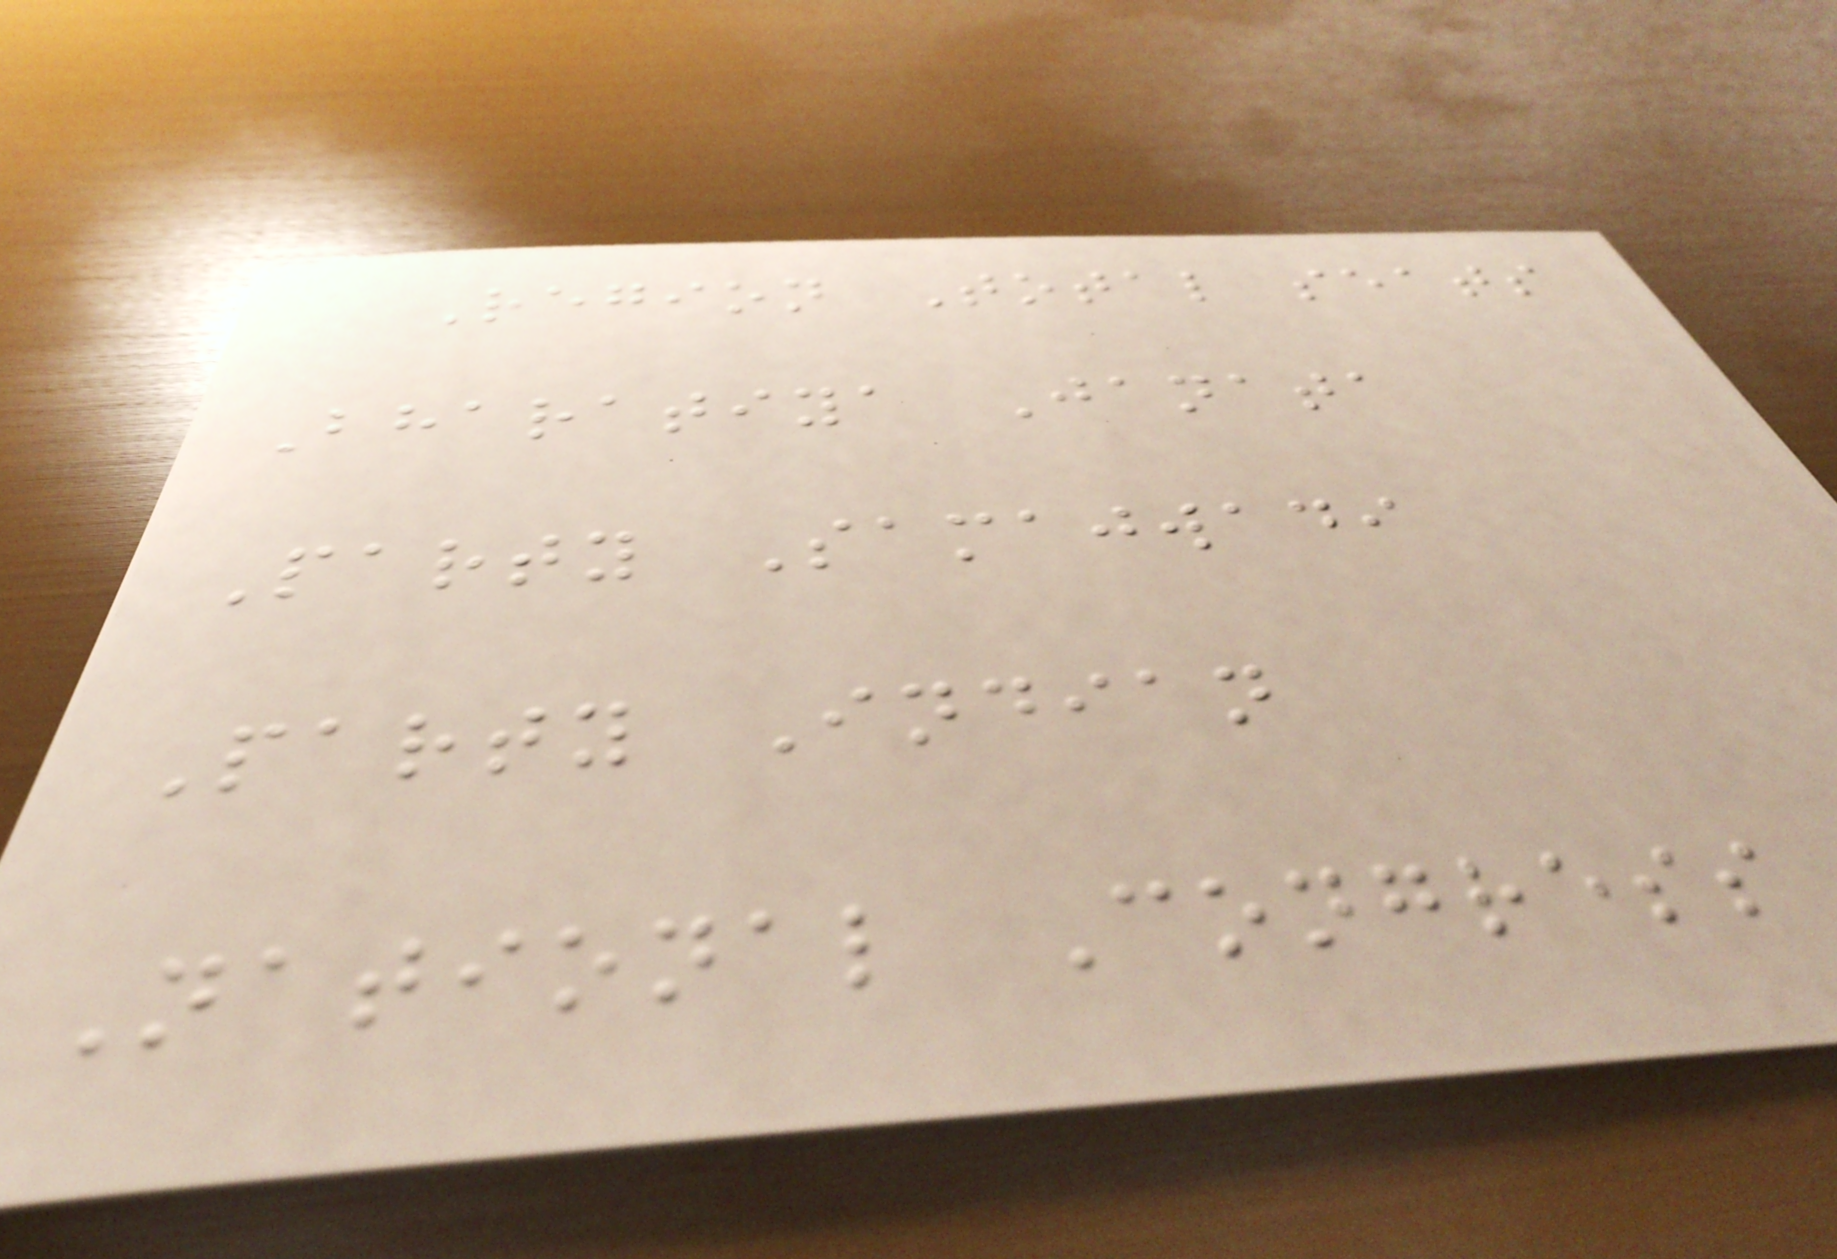Region Total seats
Bharatiya Janata
Party Samajwadi
Party Indian
National Congress
